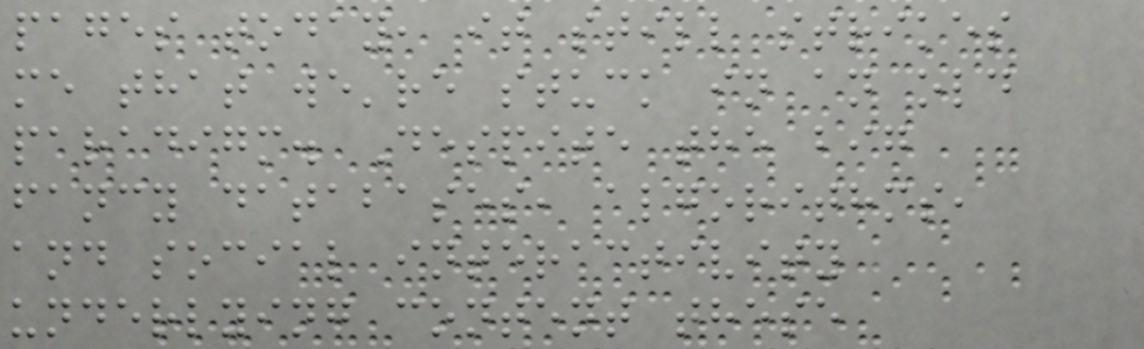pages today, it still strikes
me that we're stuck in an old
paradigm. Despite the big
fancy databases, algorithms,
and social interactivity
underlying content these
